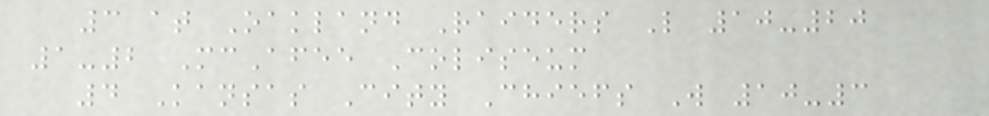3 at Oakland Raiders L 10-20
1-2 McAfee Coliseum
4 Kansas City Chiefs W 10-3
